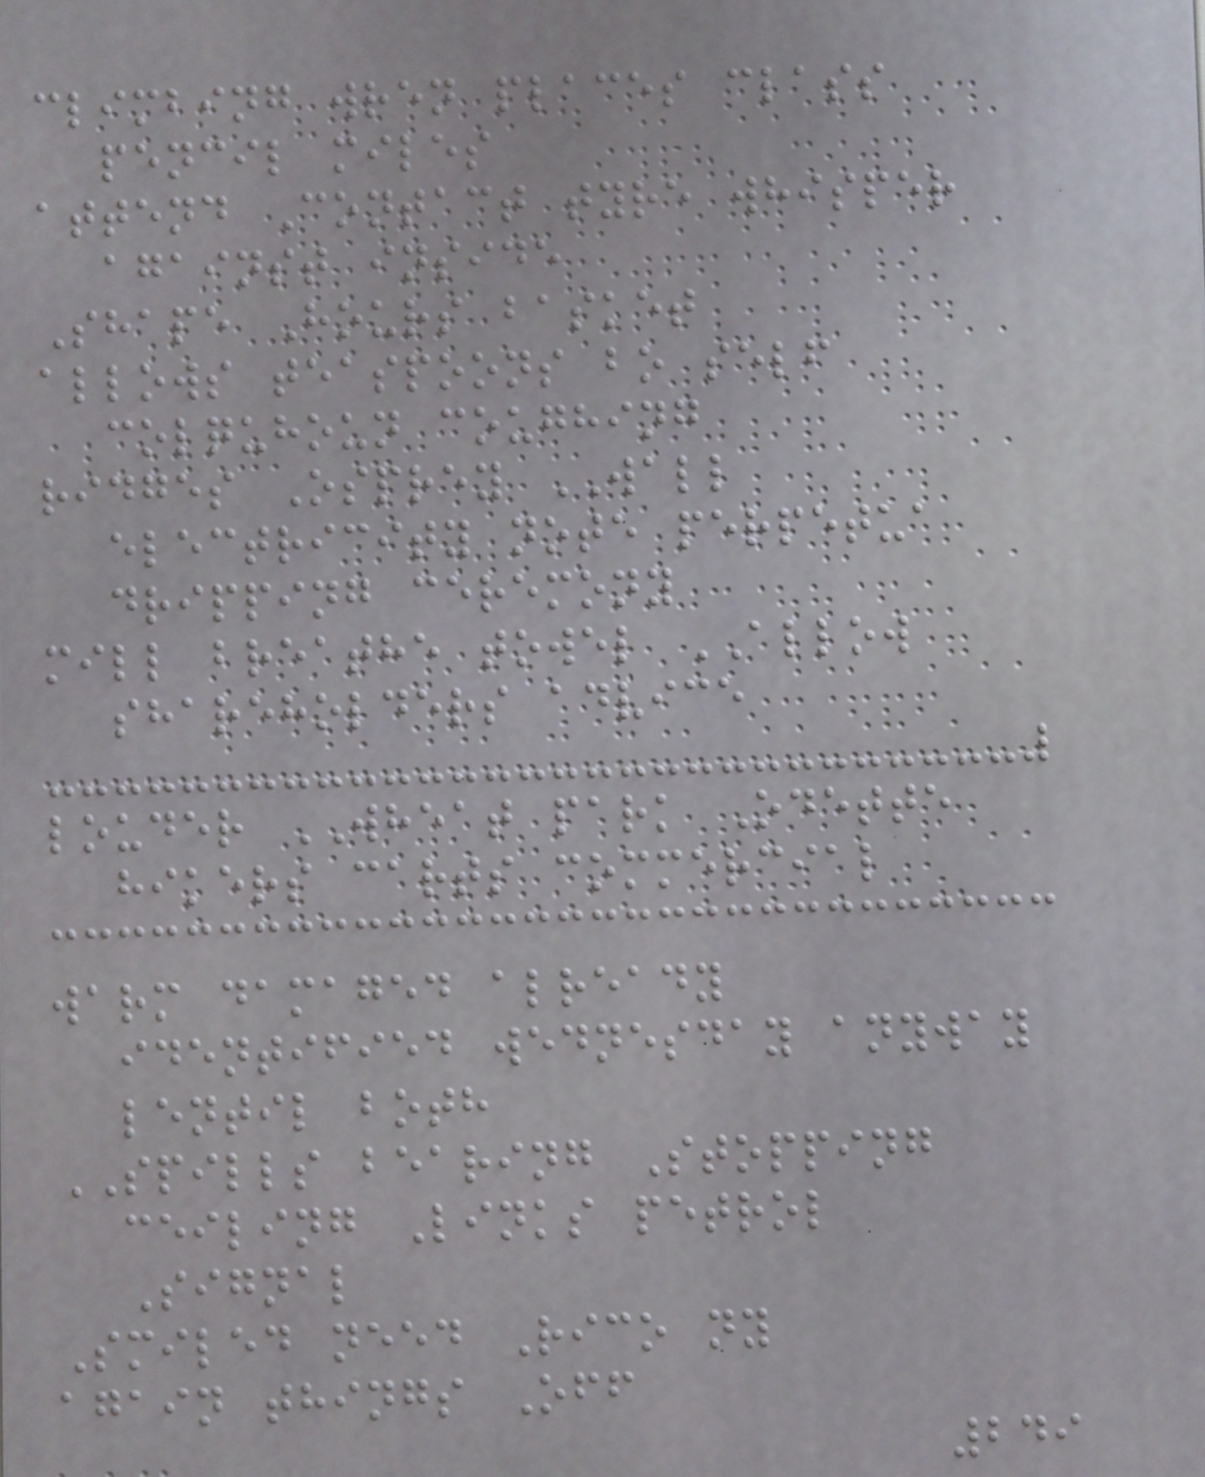climbing wren places class
pencil miles
attend Contact tyre whisper
against inside
Shape Hours basket
allows teaspoons bo self
colquhoun coughing
ridges Osprey WALL
electricity note perpetua
dripping ceremony
mill breathe towel ALLOW
shareholders advice
louder WHEAT park Odette
hikers carts commercial
warm damaged already
identified wednesday anyway
lentil both
SPILLS bearing Stopping
ceiling Links petrol
Signal
Smiled need Rico ny
again things Off
249
